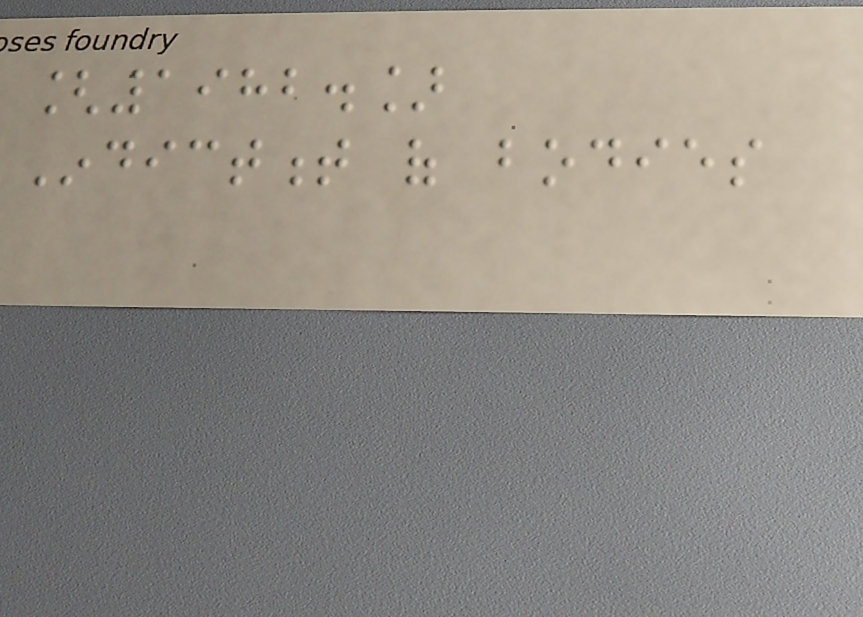[1982.]
Indictment of bodies
